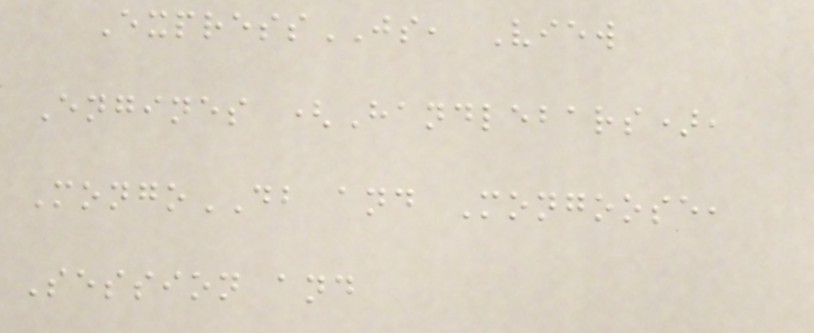ExpressJS, View
Engines (Handlebars),
MongoDB and Mongoose,
Session and
